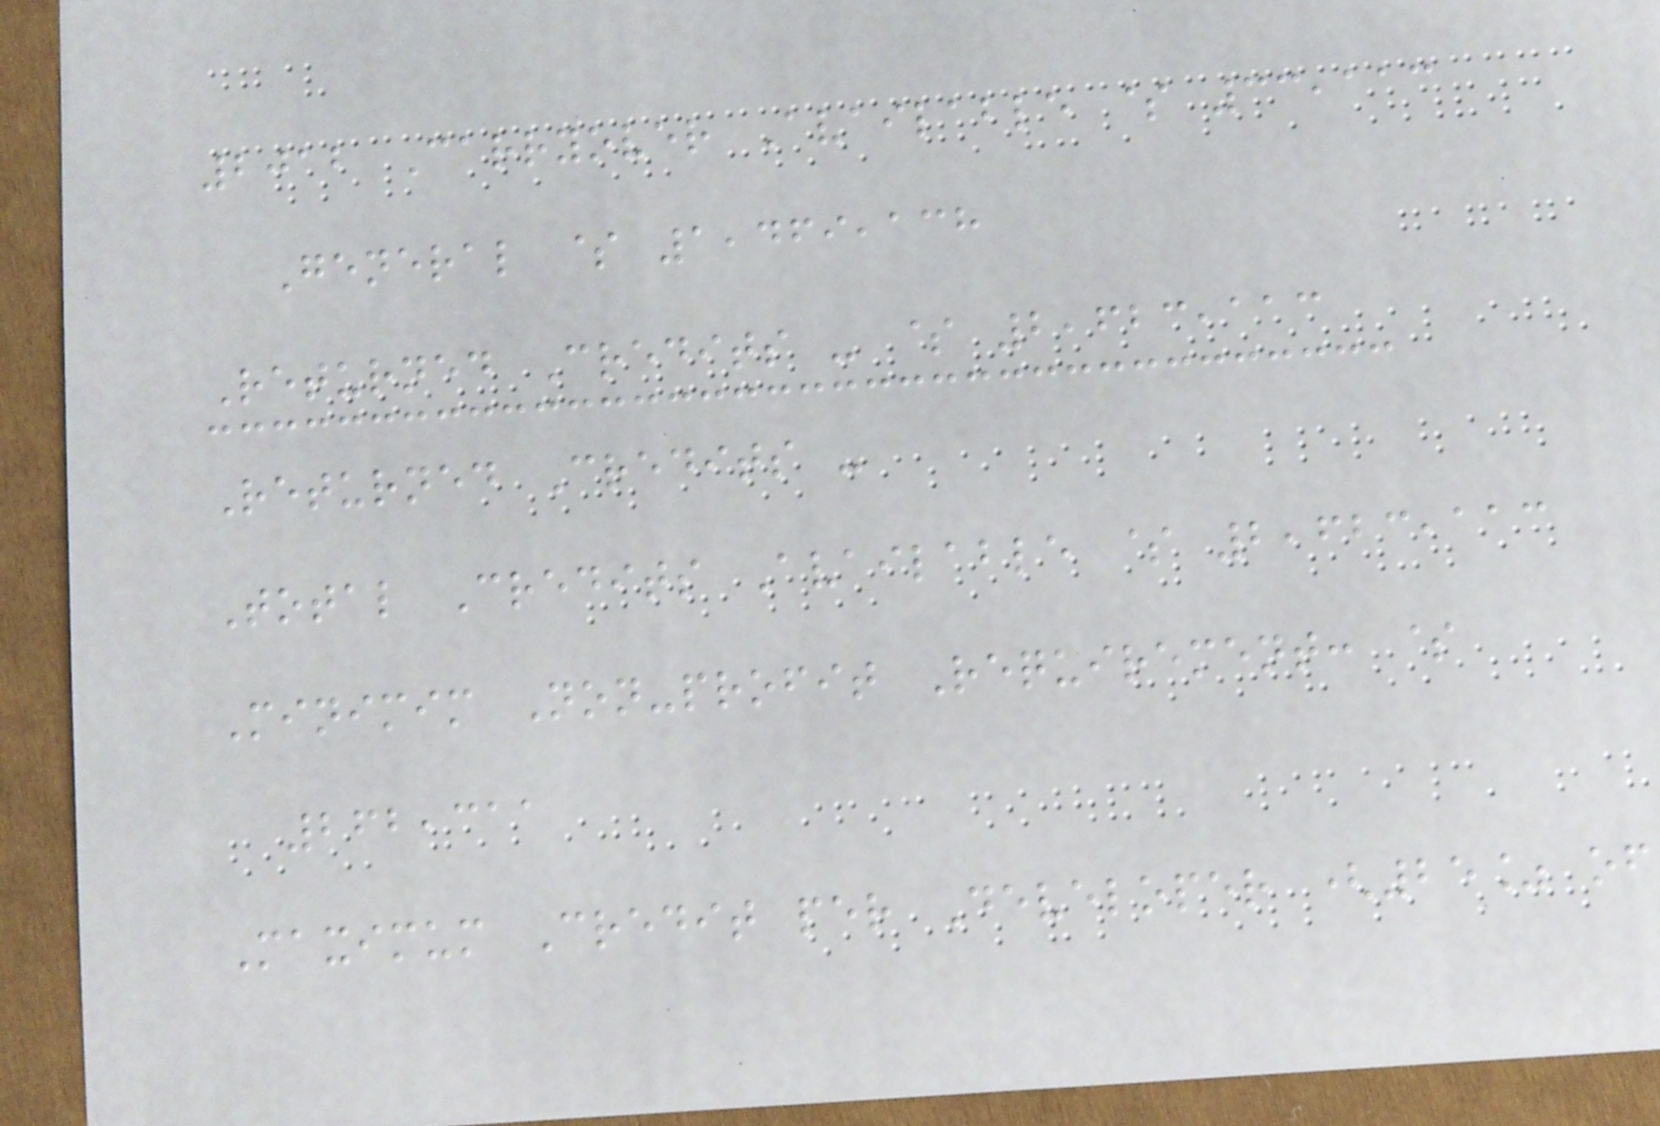2012 Carryover Available $ 33,113
General $ 1,469,138
Returned Credits - $ 2,623,113
Returned Credits -
Total Credits Available $ 2,623,113
Minimim Non-profit Requirement: $
262,311
Maximum Credit per Developer (25% of
